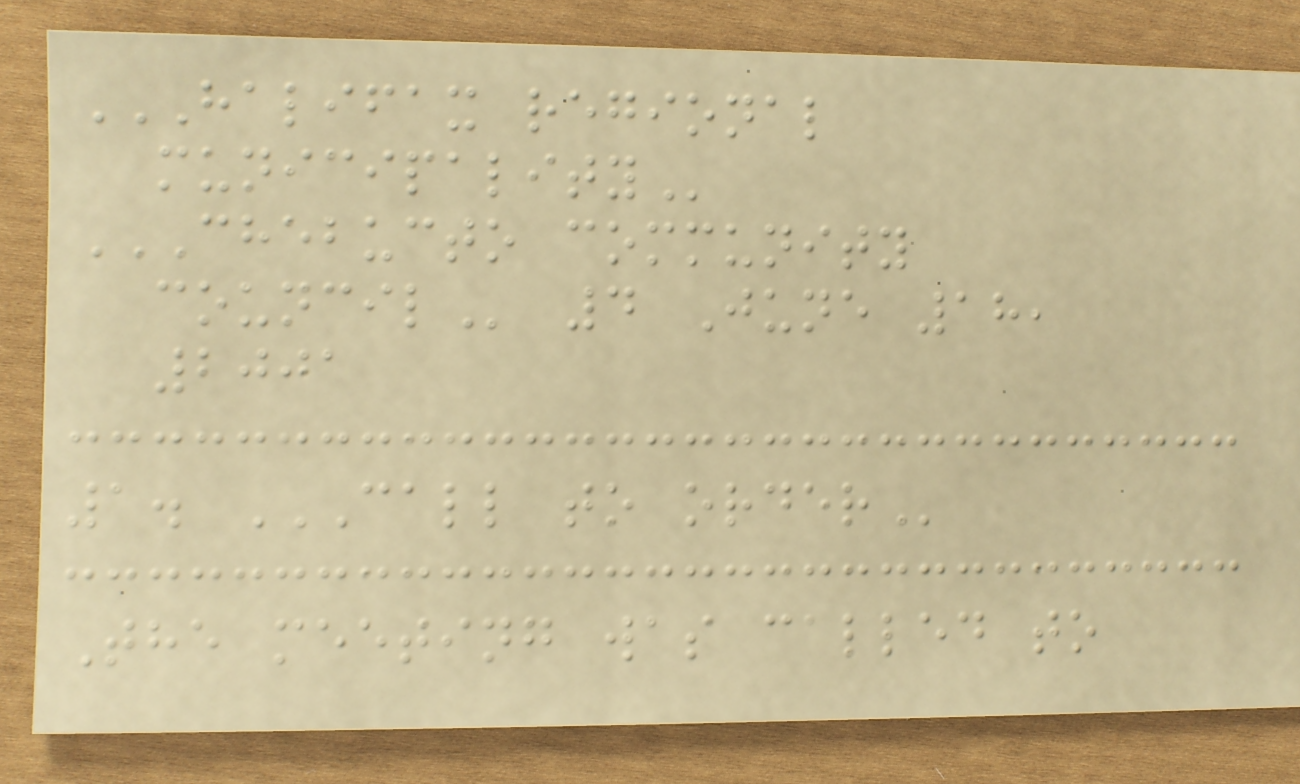HALIFAX REGIONAL
MUNICIPALITY
CHEBUCTO COMMUNITY
COUNCIL 4 June 18,
2001
1. CALL TO ORDER
The meeting was called to
